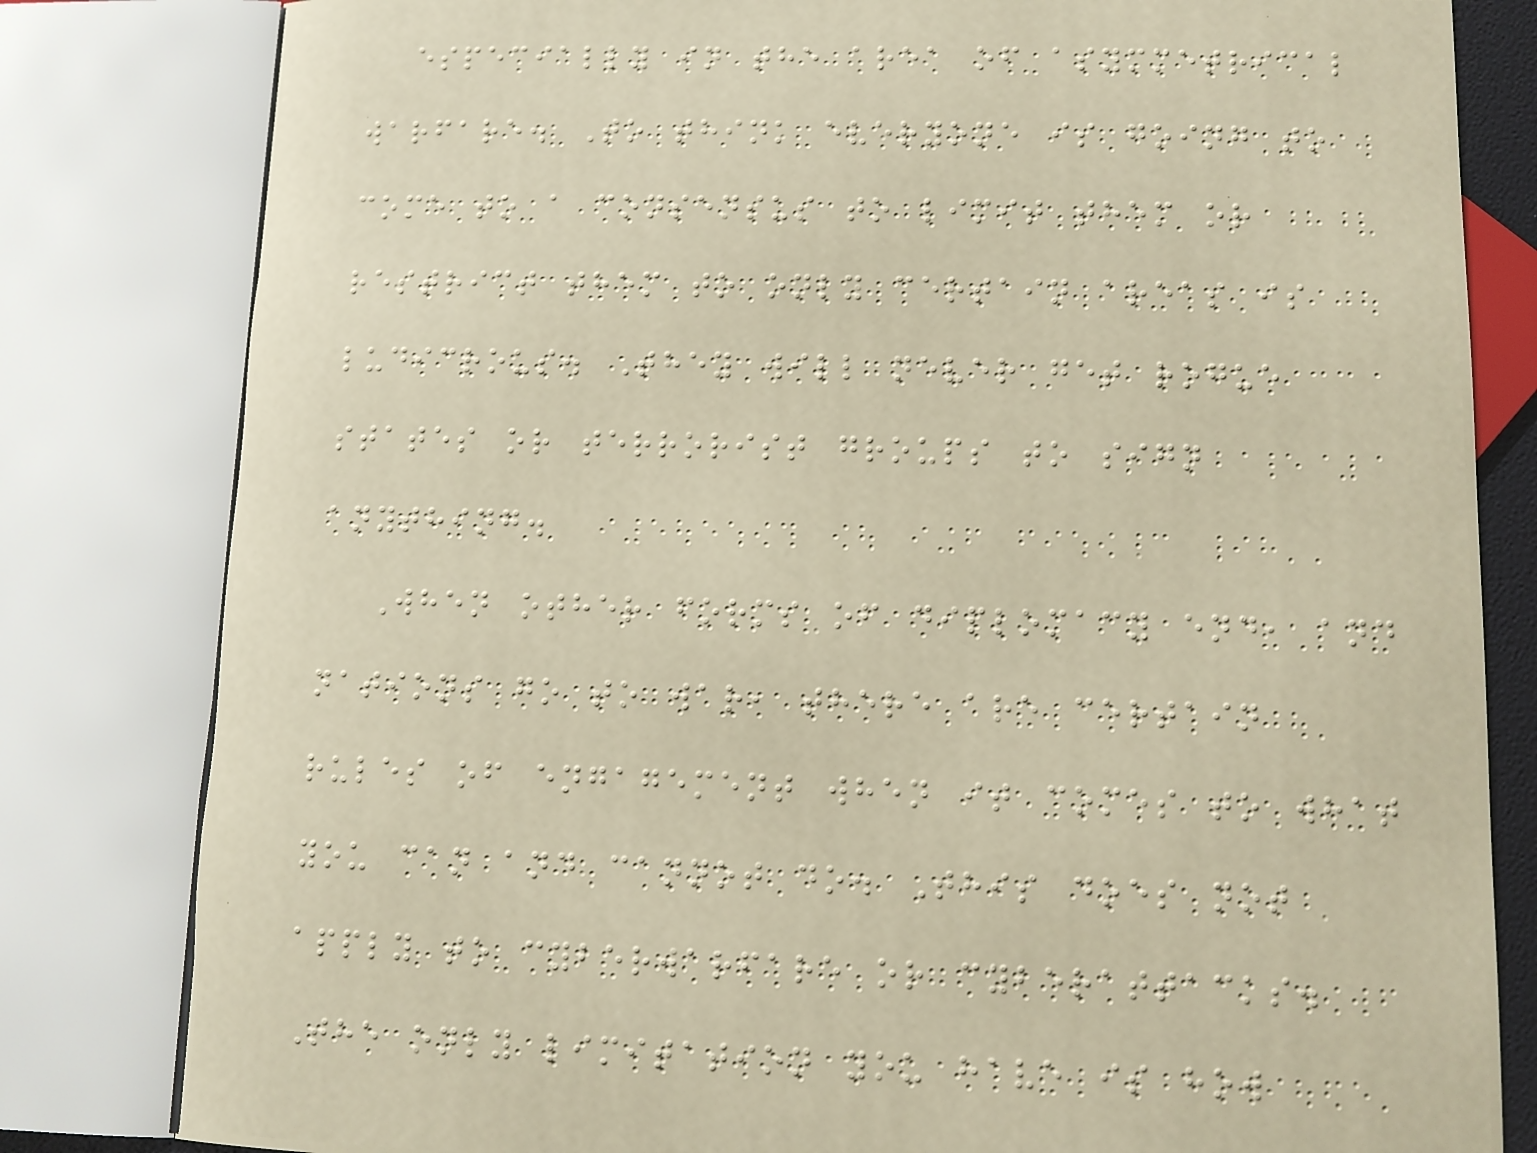especially in the area of asymmetrical
warfare. To think everyone is going to
come to a consensus to limit them or
restrict them to only certain areas is
ludicrous. They will never get rogue
states or terrorist groups to sign
anything.
When other forms of diplomacy end, and
nations go to war, there are certain
rules of engagement when it comes to what
you can and cannot do. This does not
apply to cyberwarfare or cyberattacks.
The only limitation you have is how
